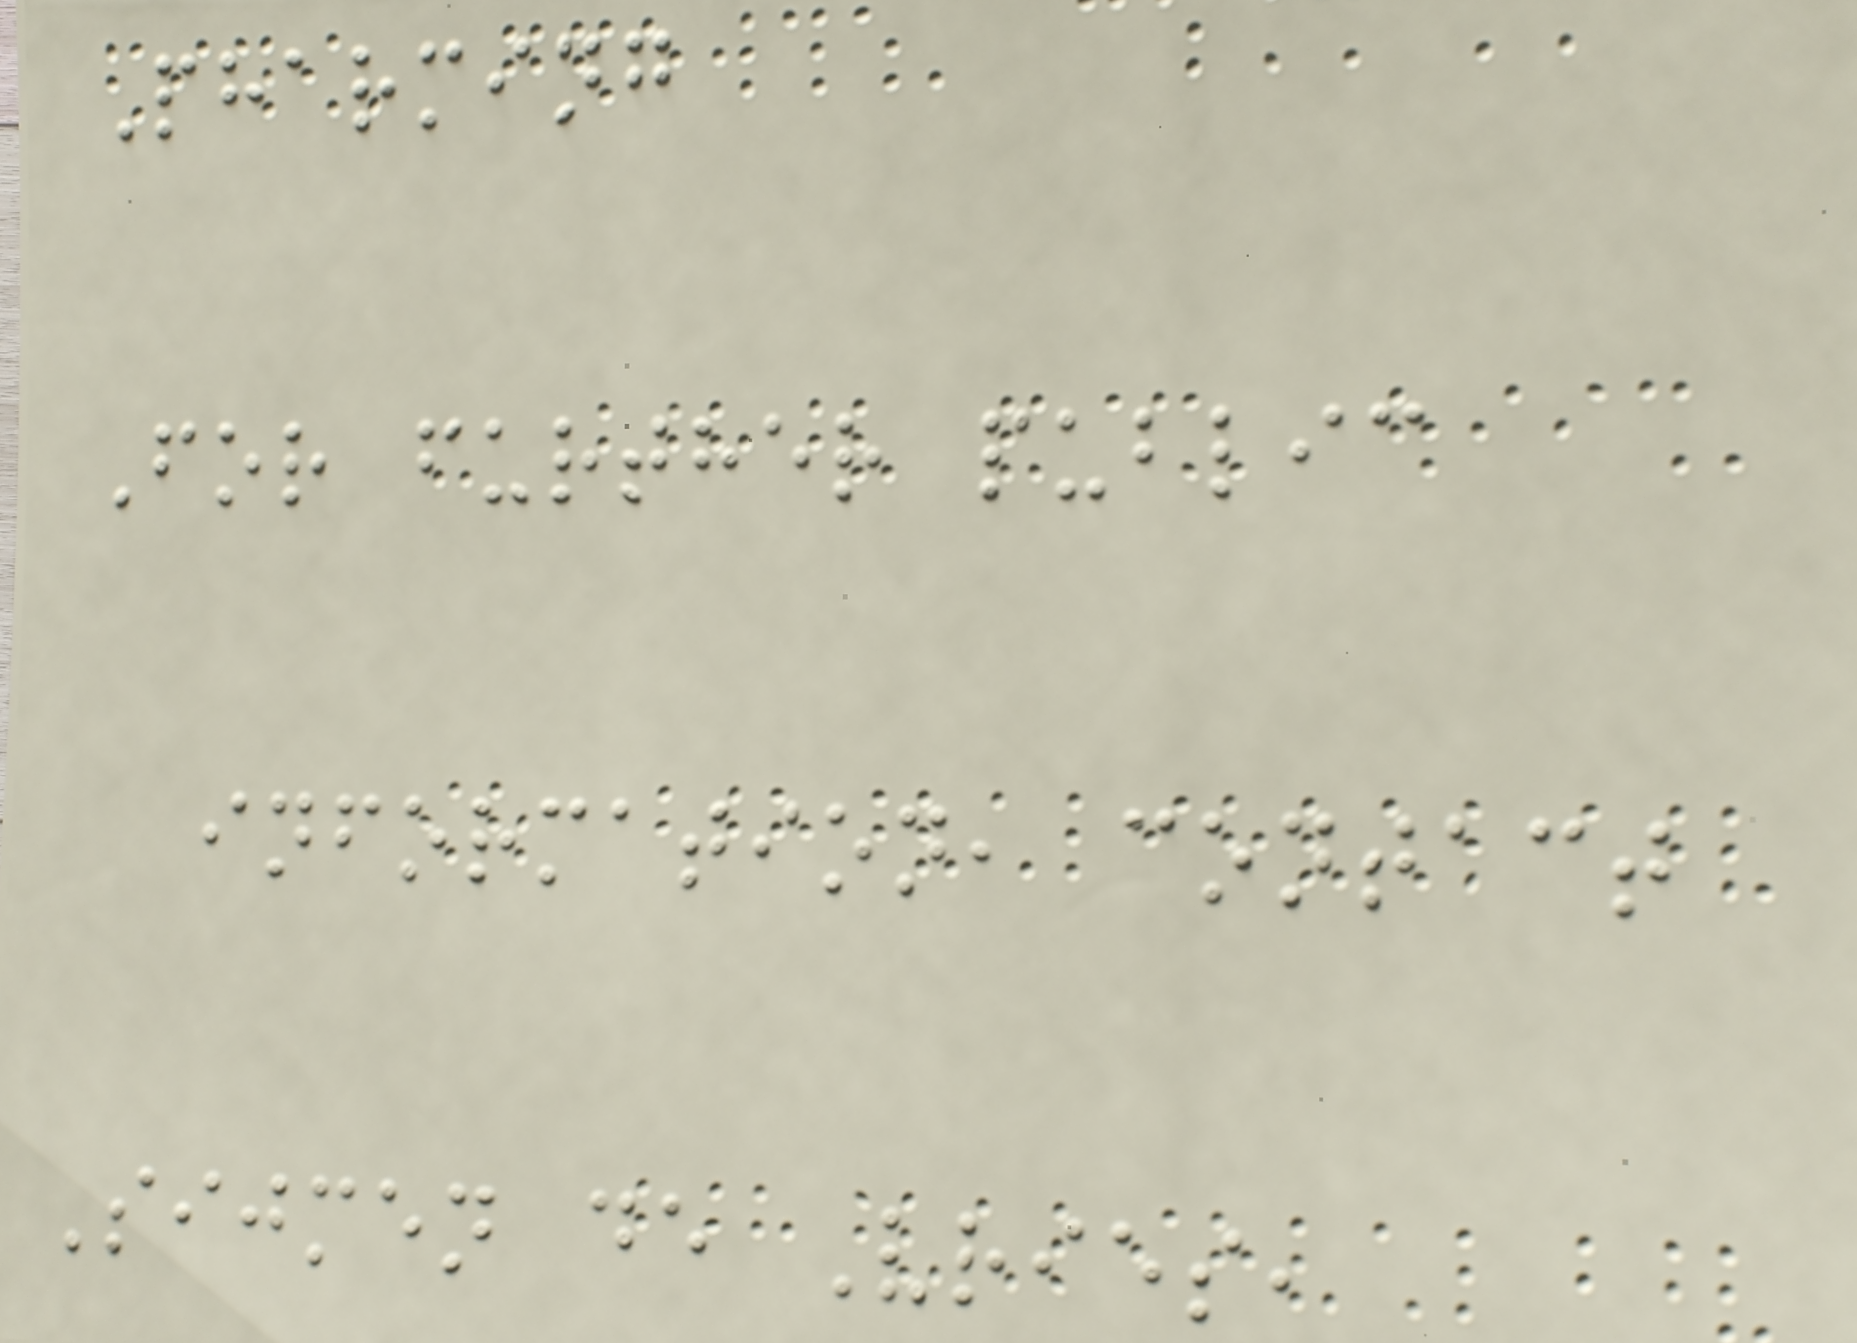Pharming
For further public
information, contact
Sijmen de Vries,
